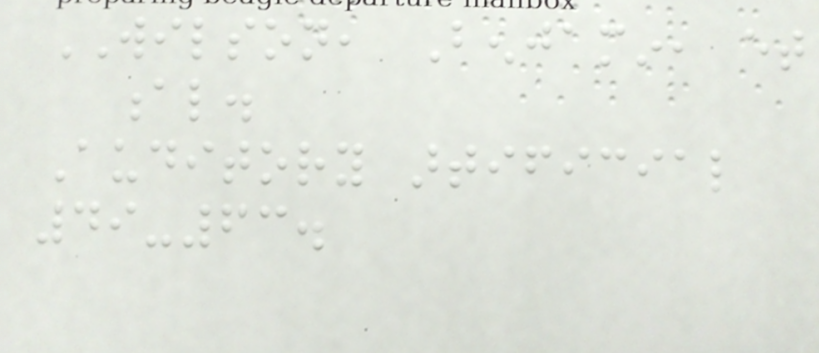WILSON, Benjamin, et
al.
Auditory artificial
49-63.
